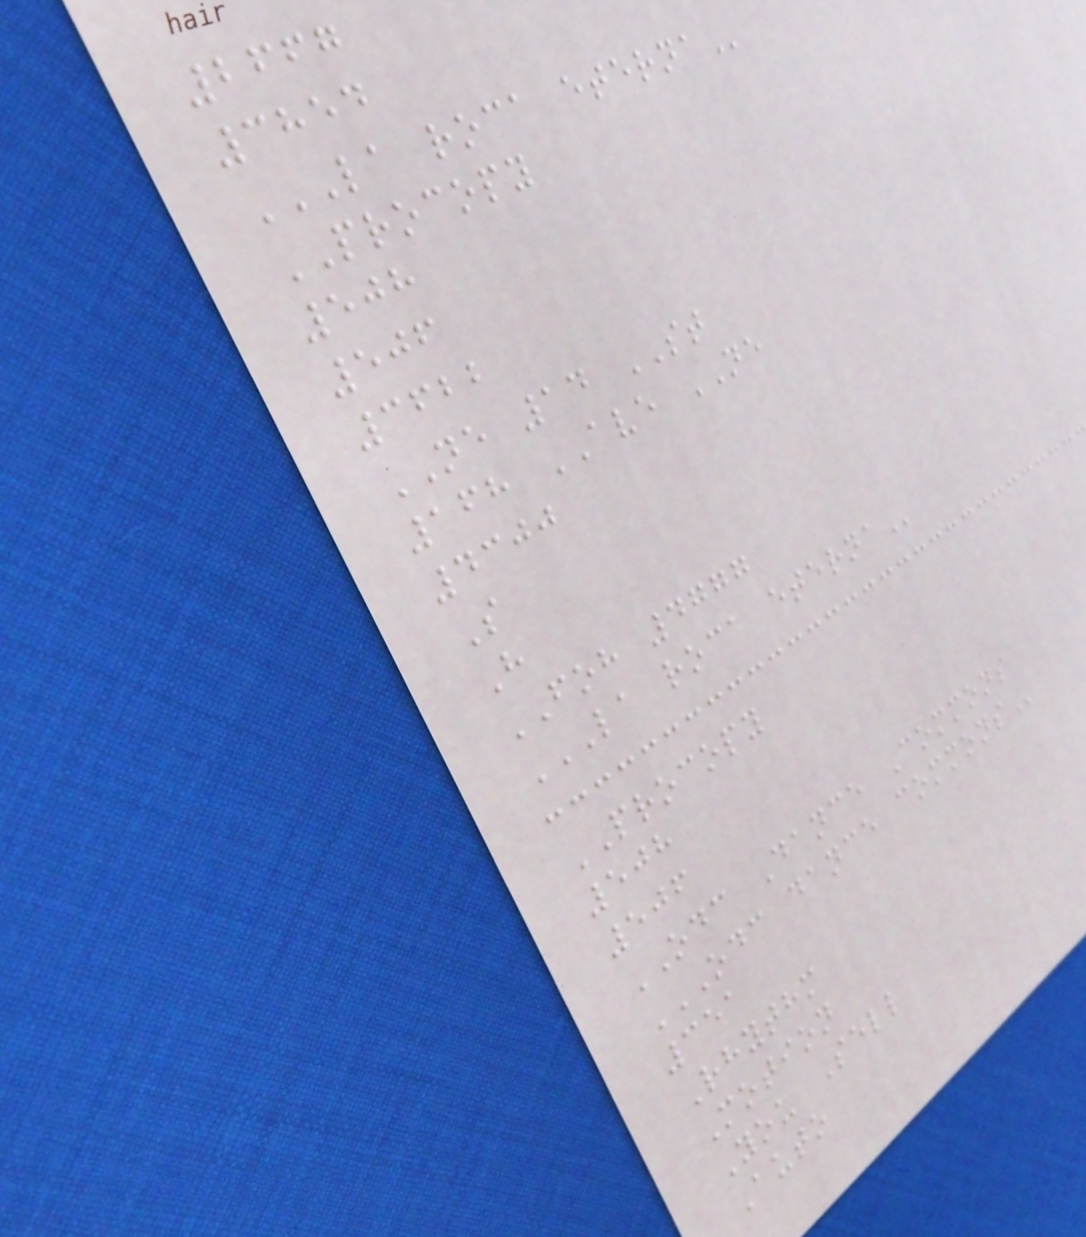2667
3854
LA ROCA ETERNA
PROCOPY
508
506
3622
NE 14 ST
168 AVE NE
4300
S
H
FOH 4777
LA ROCA ETERNA
PROCOPY
508
506
ODC Dance Commons
ODC DANCE COMMONS
351
Rhythm
Motion
You Sell
Auto
